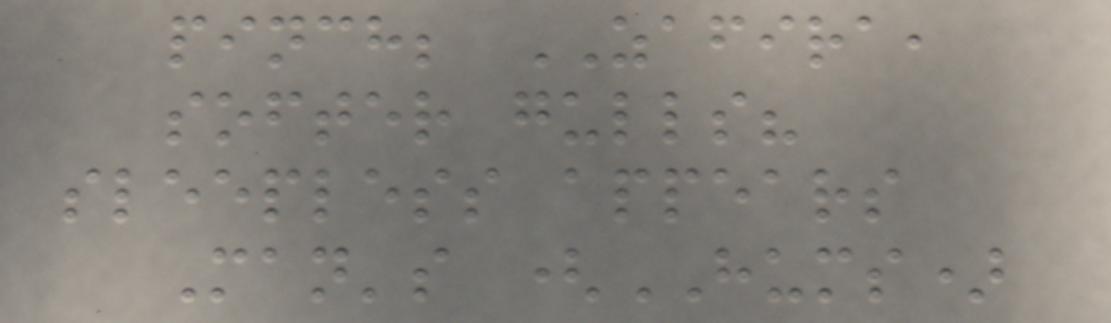pinch; ZAFIRA,
softer gulls?
sleepless appears
Man's (HUMS)
